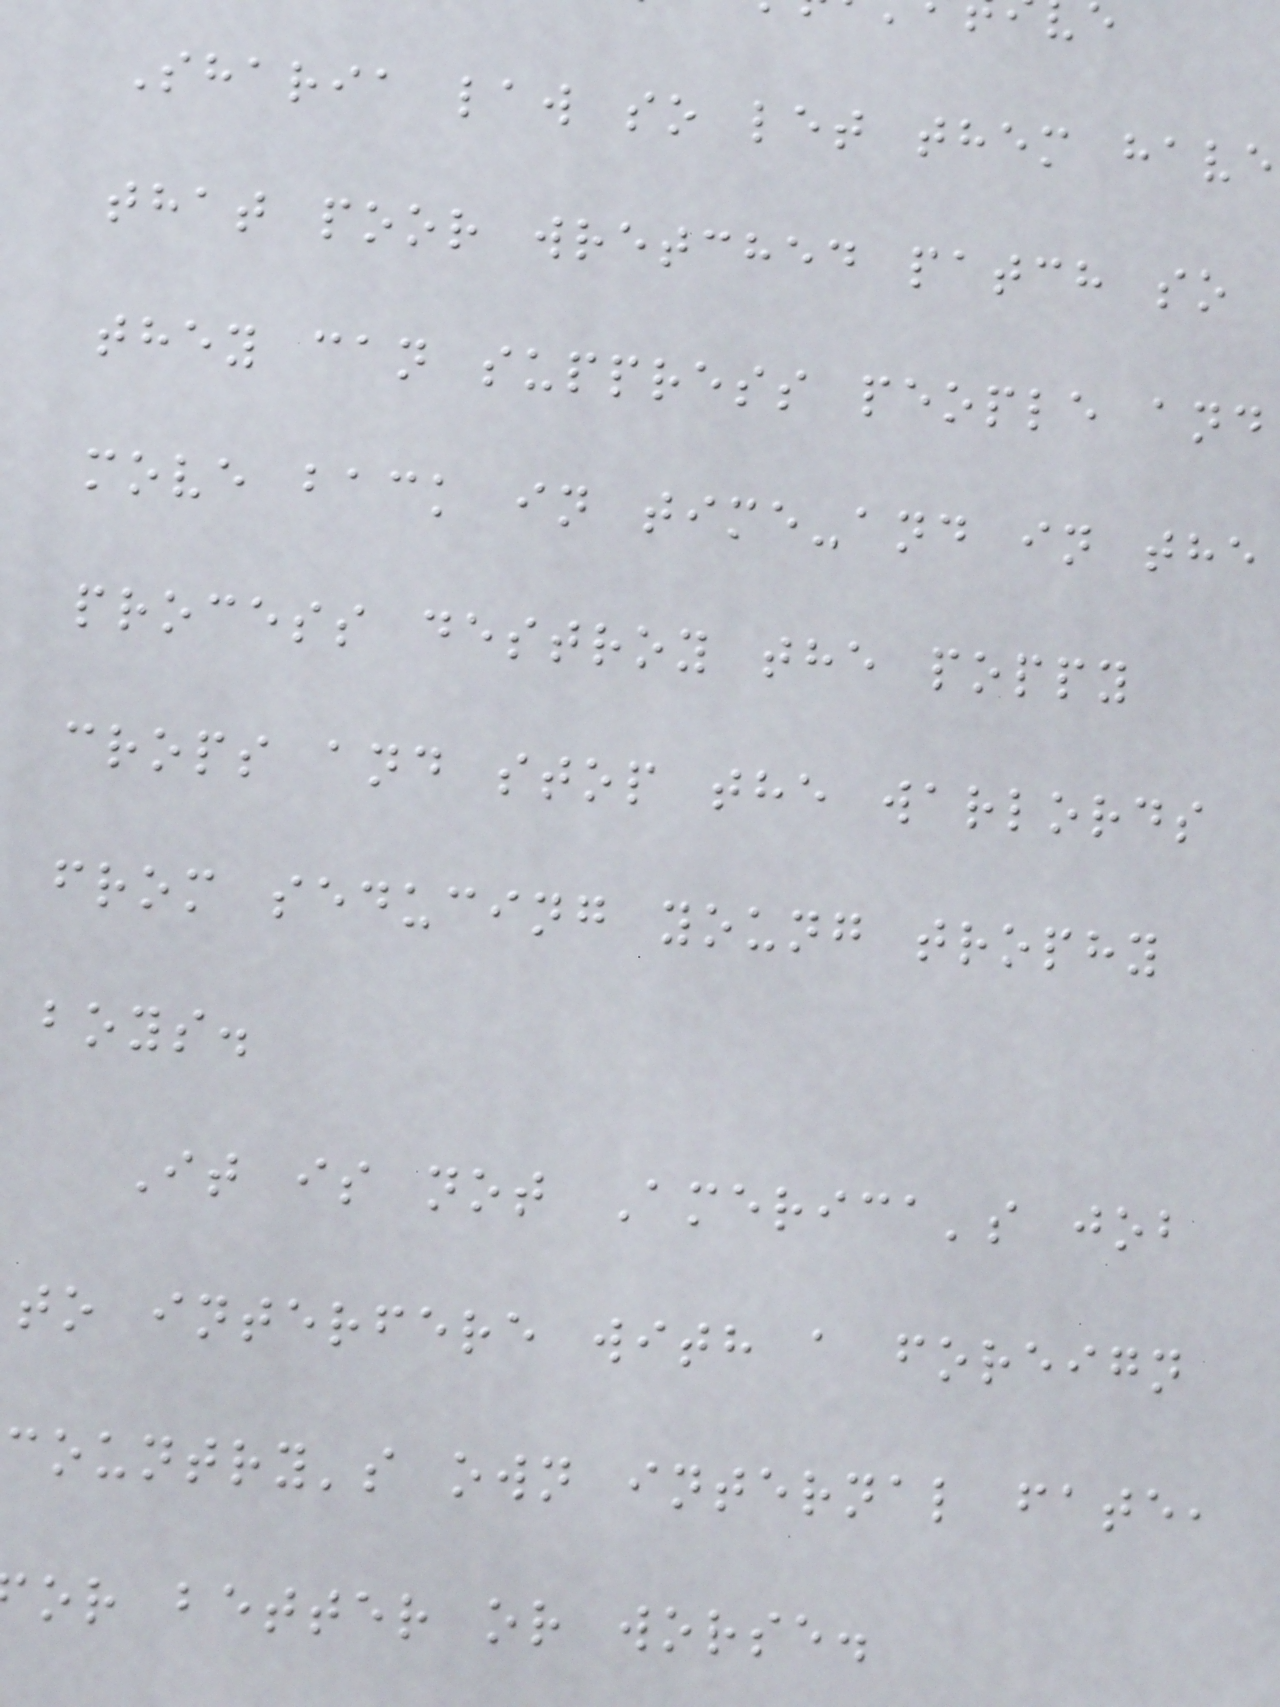Sharia law so let them have
that poor wretched patch so
they can suppress people and
move back in time-and in the
process destroy the poppy
crops and stop the warlords
from seducing young trophy
boys.
It is not America's job
to interfere with a foreign
country's own internal fate,
or better or worse.
